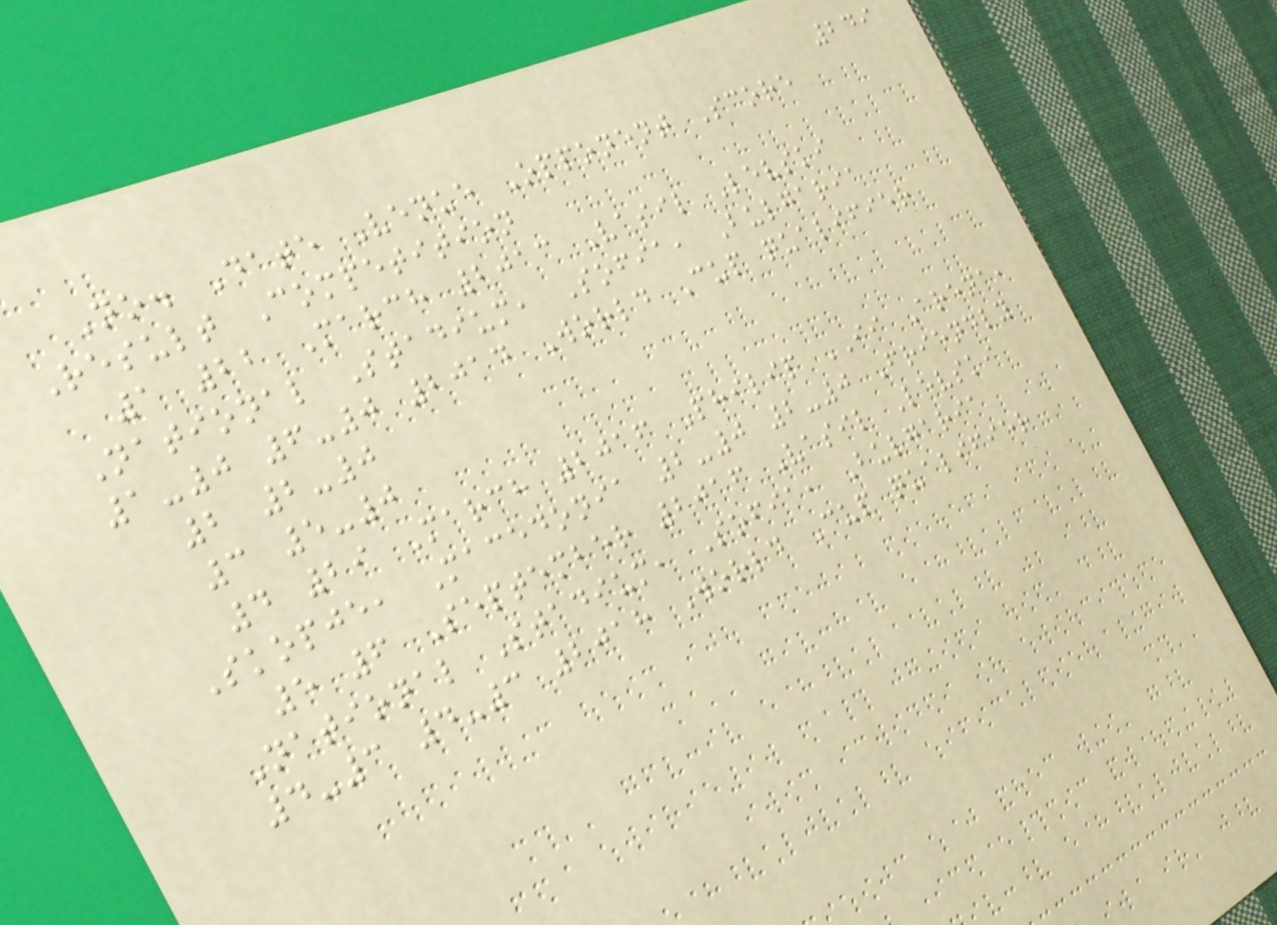249
No. Date Venue Opponent Score
Result Competition
1 22 March 2013 Vasil Levski
National Stadium, Sofia, Bulgaria
1-0 6-0 2014 World Cup qualifier
2 2-0
3 5-0
4 29 March 2016 Philip II Arena,
Skopje, Macedonia 2-0 2-0 Friendly
5 6 September 2016 Vasil Levski
National Stadium, Sofia, Bulgaria
4-3 4-3 2018 World Cup qualifier
